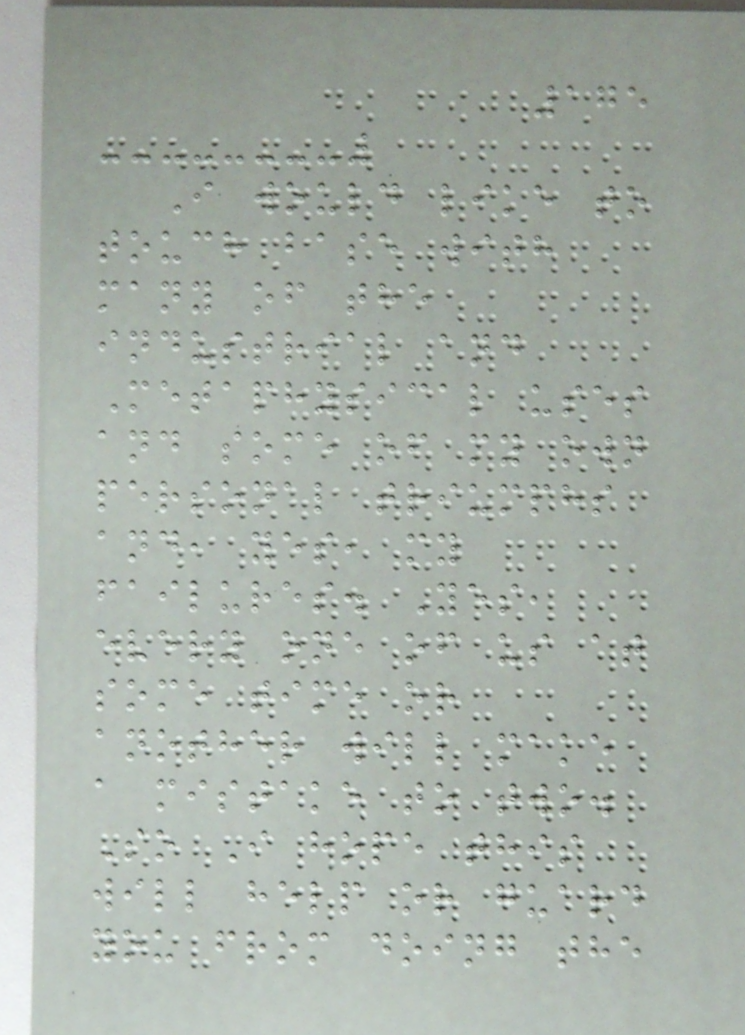175
I would like to
touch base with
many of the
industrial and
Metaphysical uses
and some of my own
personal triumphs
and, yes, my
failures. Yes,
every one of us at
some time or
another will make
a mistake to two.
So I hope this
will help or guard
you from doing the
